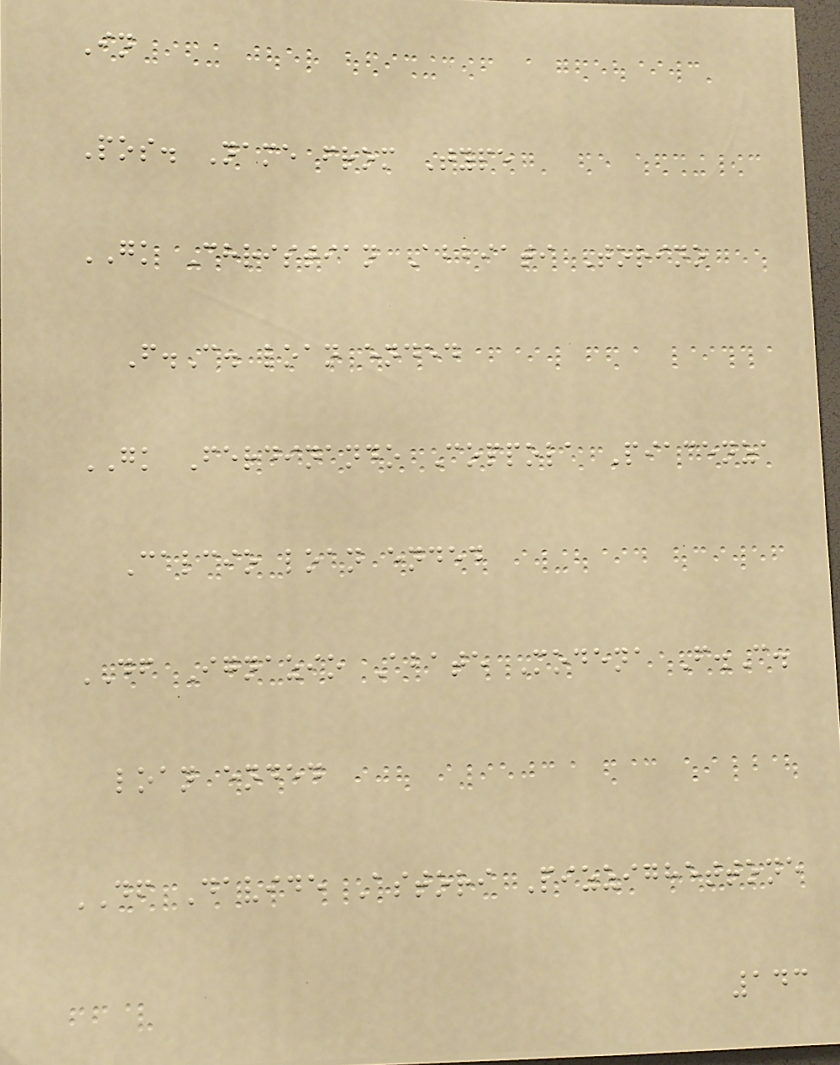In
Pos. Name from Type
GK Christian Abbiati Torino
F.C. loan ended
GK Ferdinando Coppola Piacenza
Calcio loan ended
DF Ignazio Abate Modena F.C.
loan ended
DF Davide Astori Pizzighettone
143
